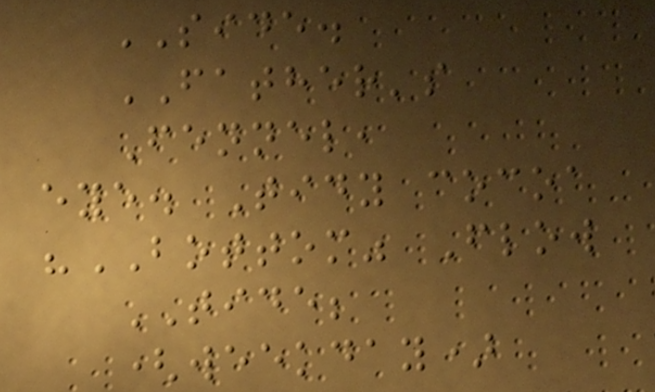SIDE.
FATHER's
Fennel,
eye. Tidy cocoa
"BOTTOM" Flow
TIDE;
(weekday)
